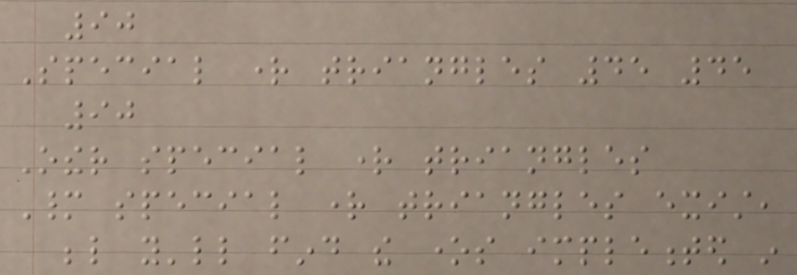90
Special right triangles 45 45
90
Other special right triangles
Many special right triangles exist,
below you'll find the ones implemented in
